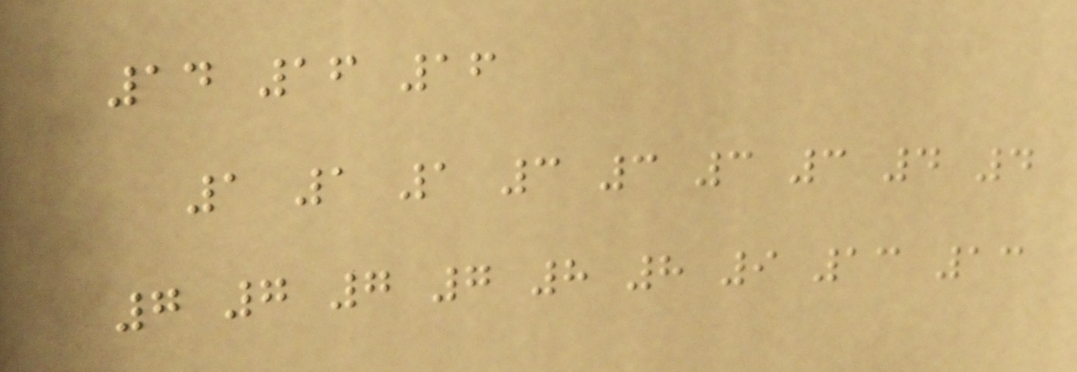14 16 16
1 1 1 3 3 3 3 4 4
7 7 7 7 8 8 9 13 13
